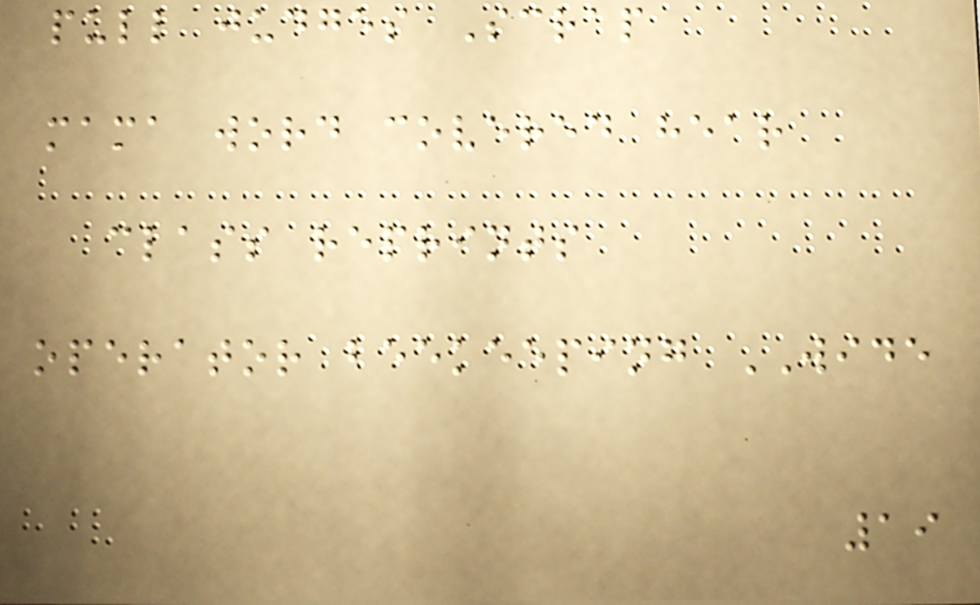pull judges Scrap
mama word covered hear
class reprints
operator beekeeping WIDE
19
